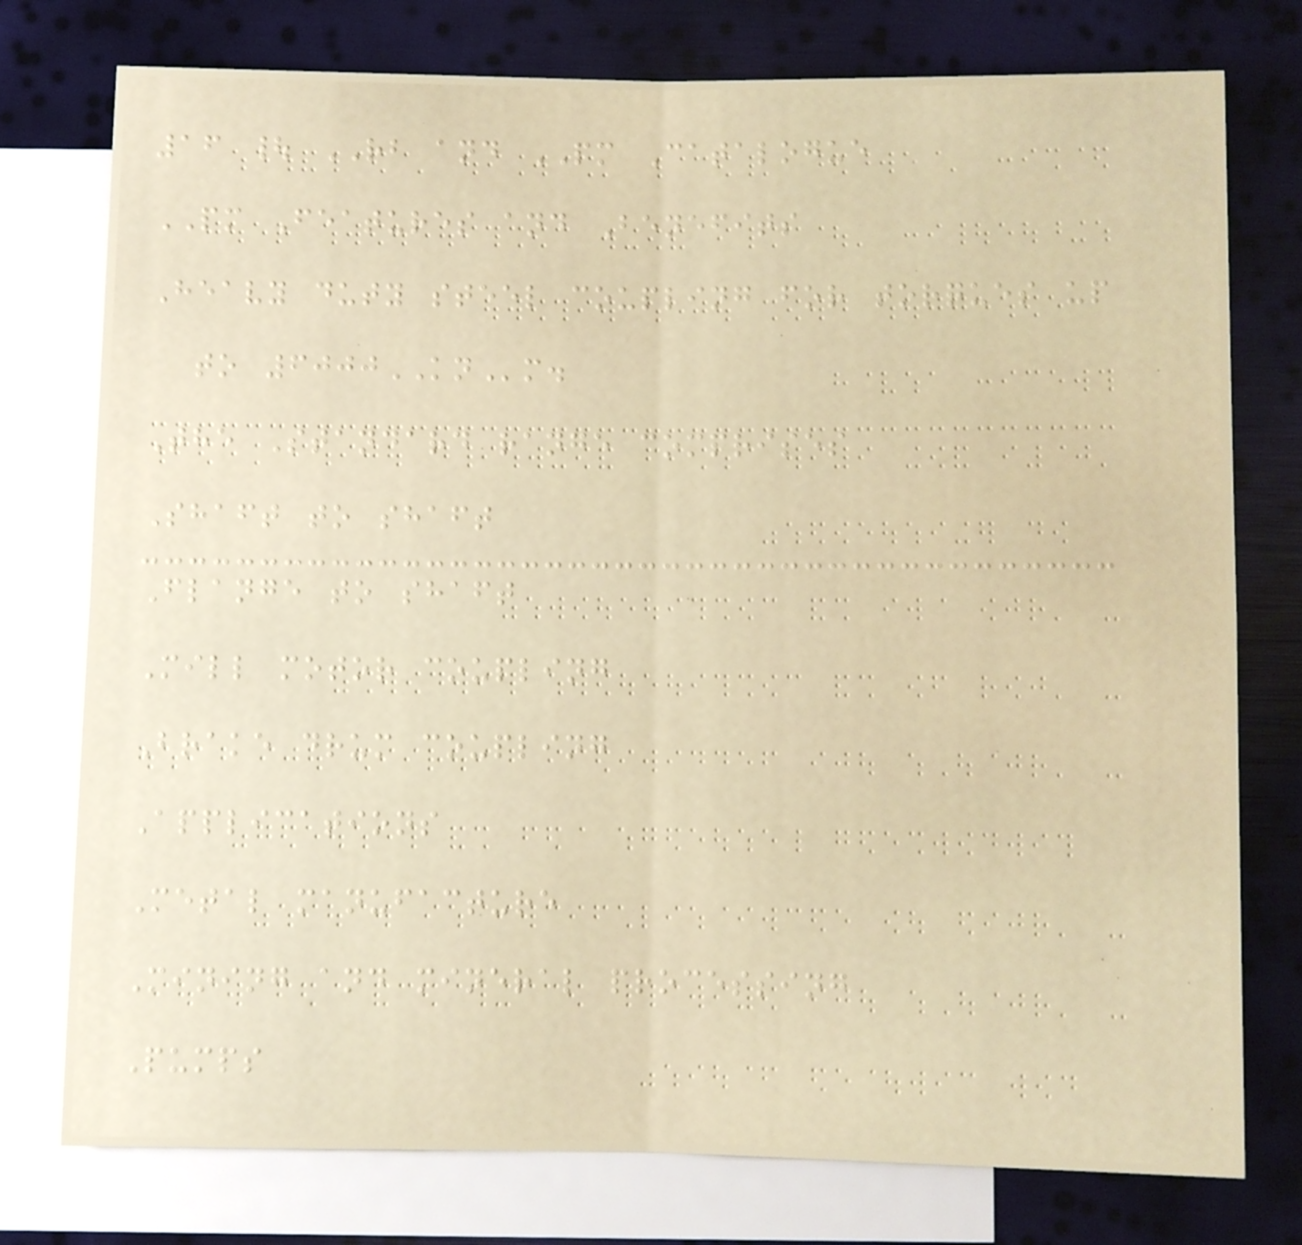16 | RB and PM Catalogue
PM Features and Benefits
Heavy duty steel coupling for torques up
to 6000KNm.
The Standard range comprises
Shaft to shaft
Flange to shaft
Mill motor coupling
Brake drum coupling
Applications
Metal manufacture
Mining and mineral processing
Pumps
